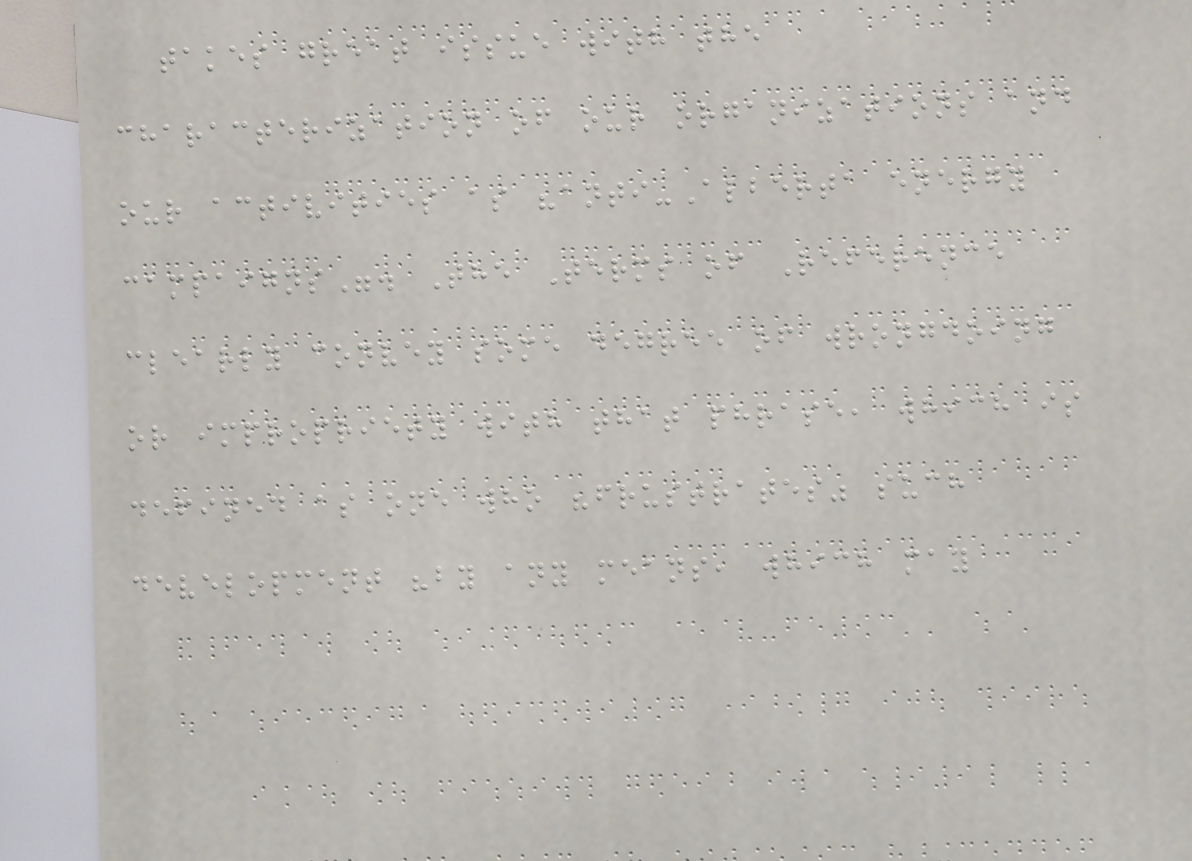takes great issue with the
characterization of our organizations and
our activities as "anti-Alberta energy
campaigns". The Terms of Reference
clearly convey some degree of wrongdoing
or impropriety with that phrase, which is
defined as one who "frustrates" such
development "by any means, which may
